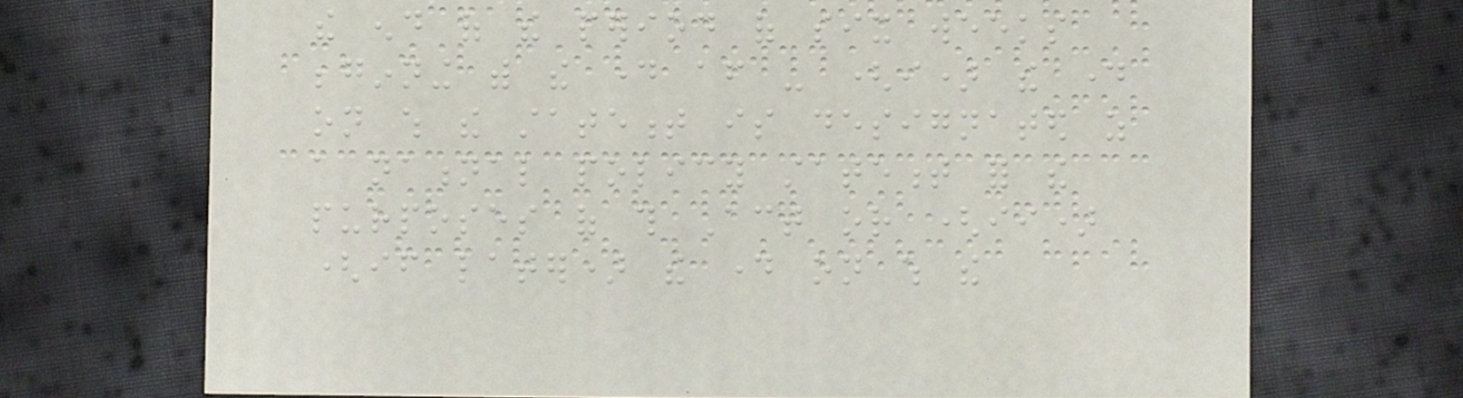the end of the period of six weeks
beginning with the day after - (i) the day
on which the statement is designated as
a national policy statement for the
purposes of this Act or (ii)
(if later) the day on which the
